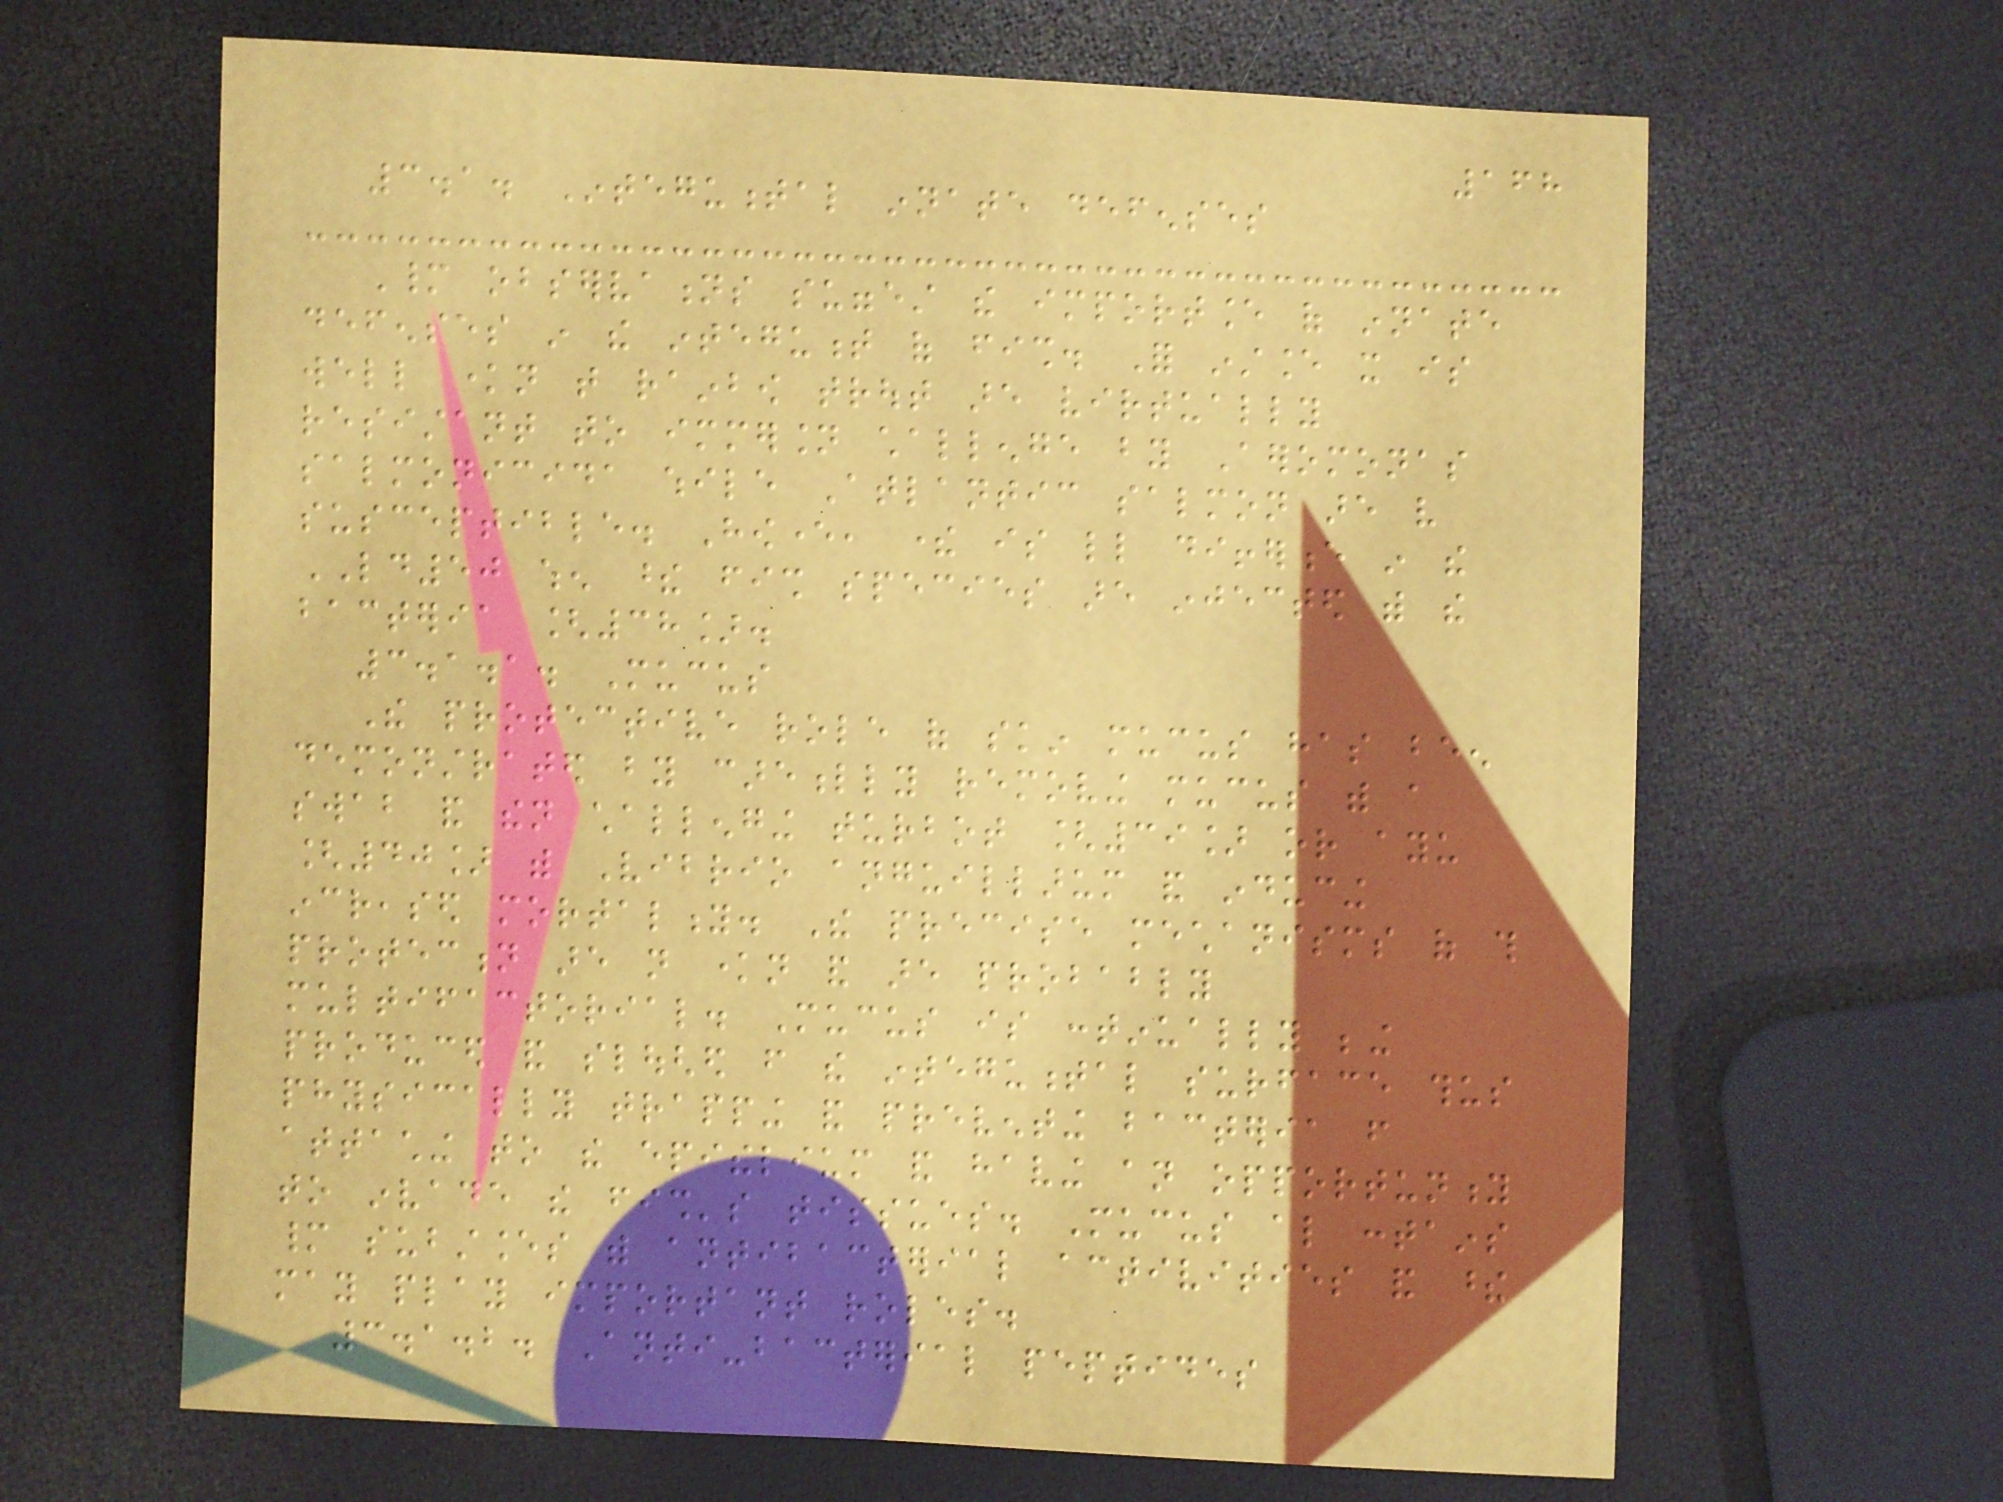168
3.1. Integumental innate defenses
Many observations suggest the importance of innate
defenses in the integument of fish. For instance it is
well known that rainbow trout are virtually
resistant to immersion challenge by Aeromonas
salmonicida while Atlantic salmon are very
susceptible. However, there is little difference in the
LD50 when these fish species are injected with the
bacteria [38].
3.1.1. Mucus
The protective role of skin mucus has been
demonstrated by carefully removing mucus with a
swab and then challenging turbot [39] or ayu
[40] with Vibrio anguillarum and inducing
increased mortality. The precise mechanisms of this
protection are not known and are probably
multifactorial. Mucus is continually being
produced and sloughed from the integumental surface thus
physically trapping and preventing bacteria from
attaching to the epithelium and having an opportunity
to invade the fish's tissues. Mucus also contains
many substances with antibacterial activities and these
may play important roles.
3.1.2. Anti-bacterial peptides
